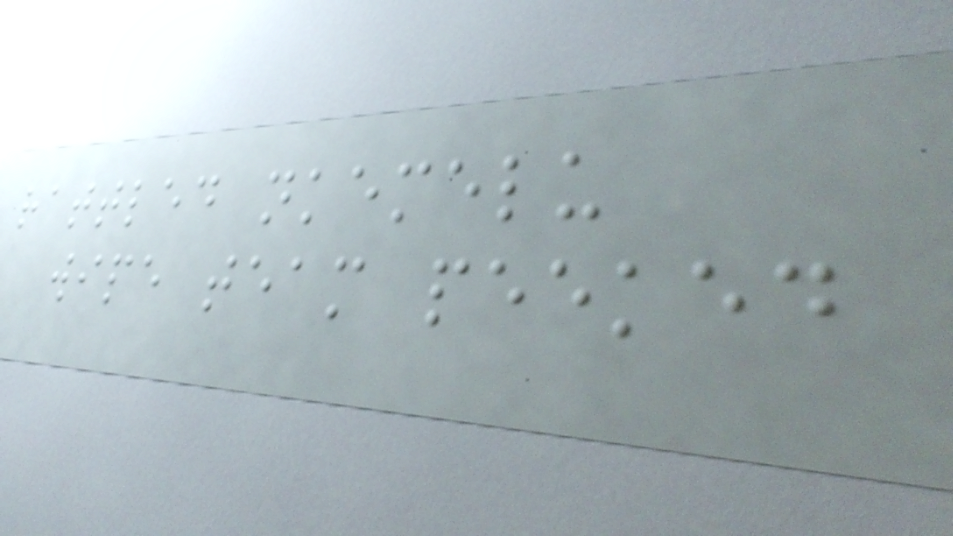rattled nkemelu
wipe team peeked
